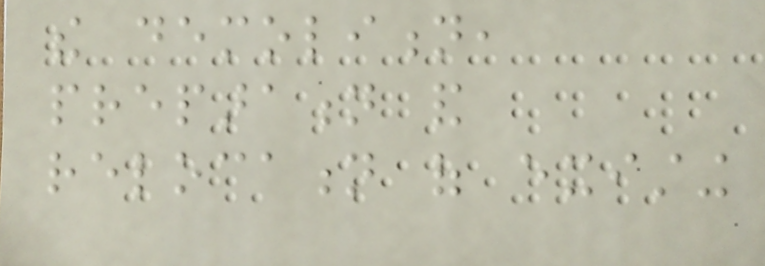the demolition,
preparation and
relocation of existing
